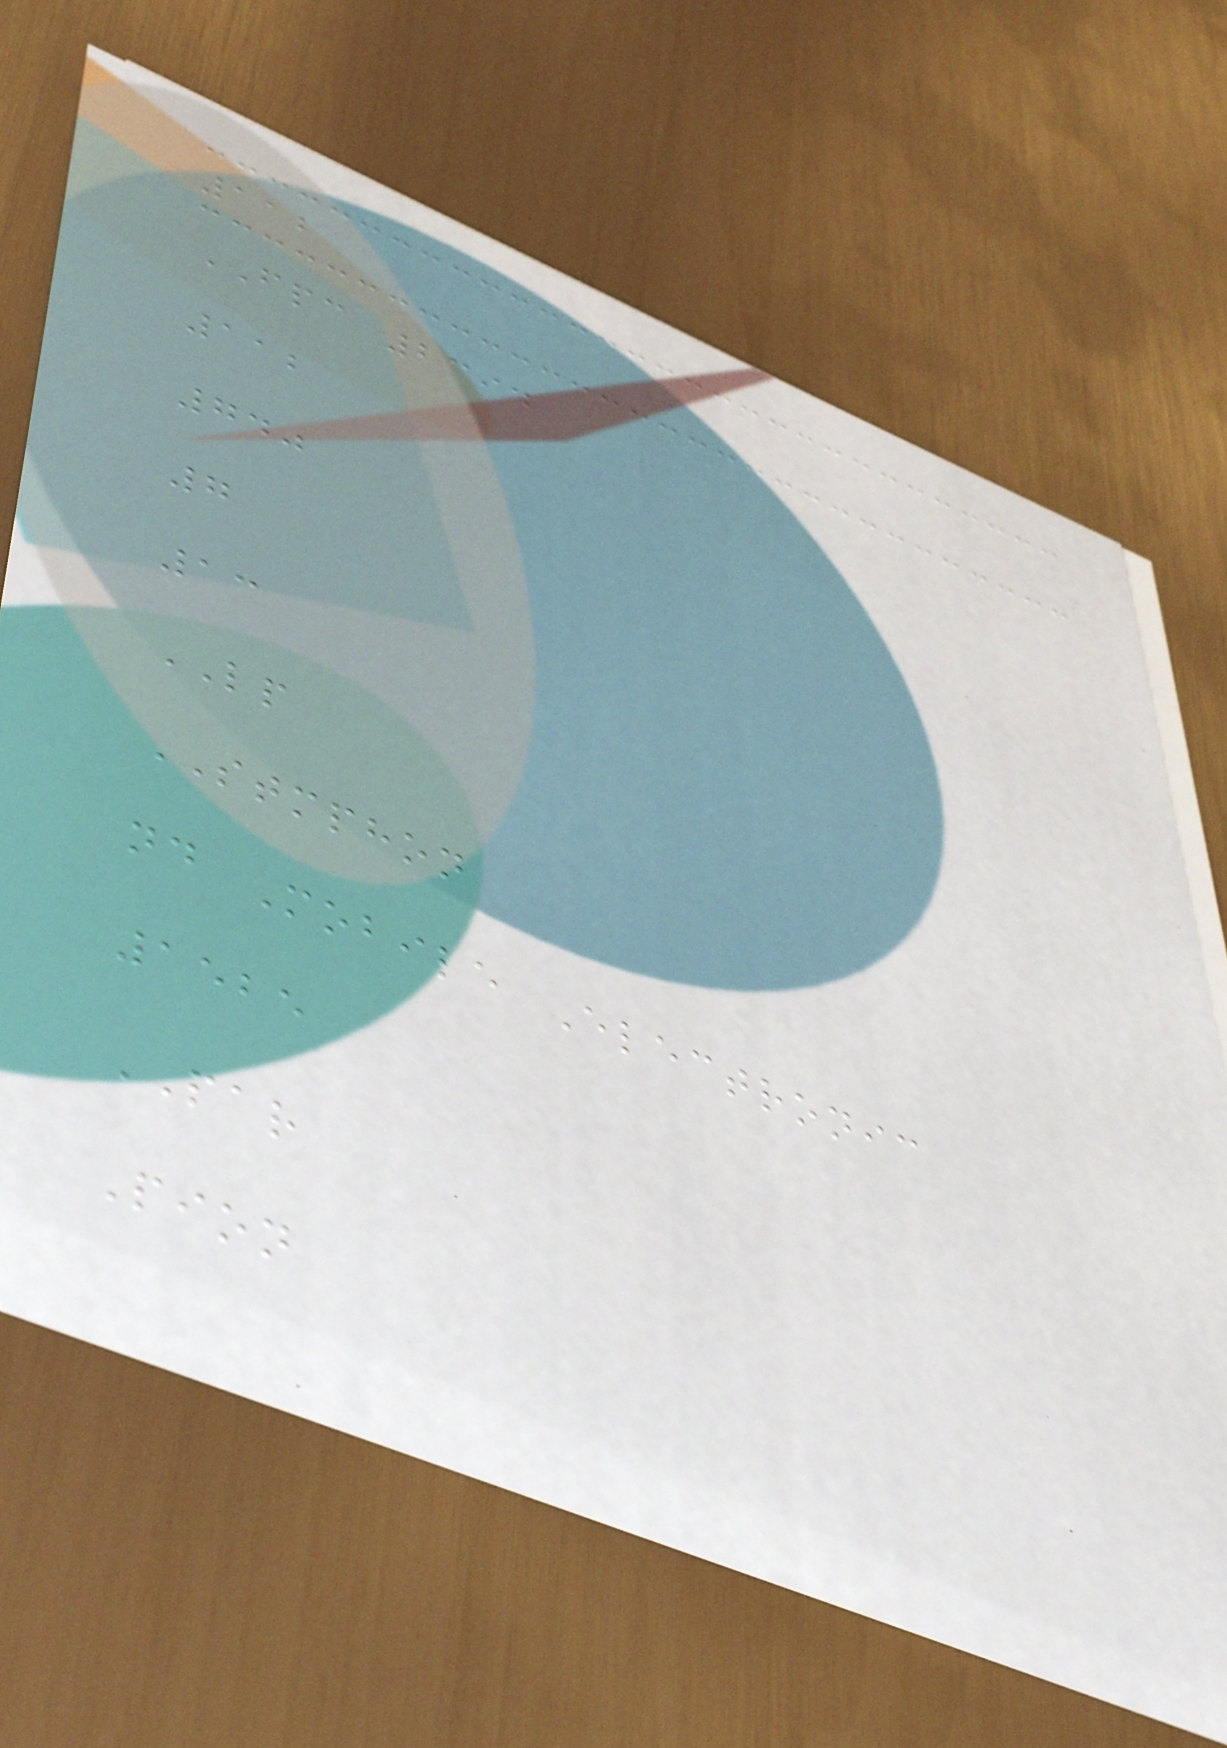112
FPC 2394
112
740
7
13
LP
STMPHON
nd Mobile Electronic
1525
PAR
Pion
